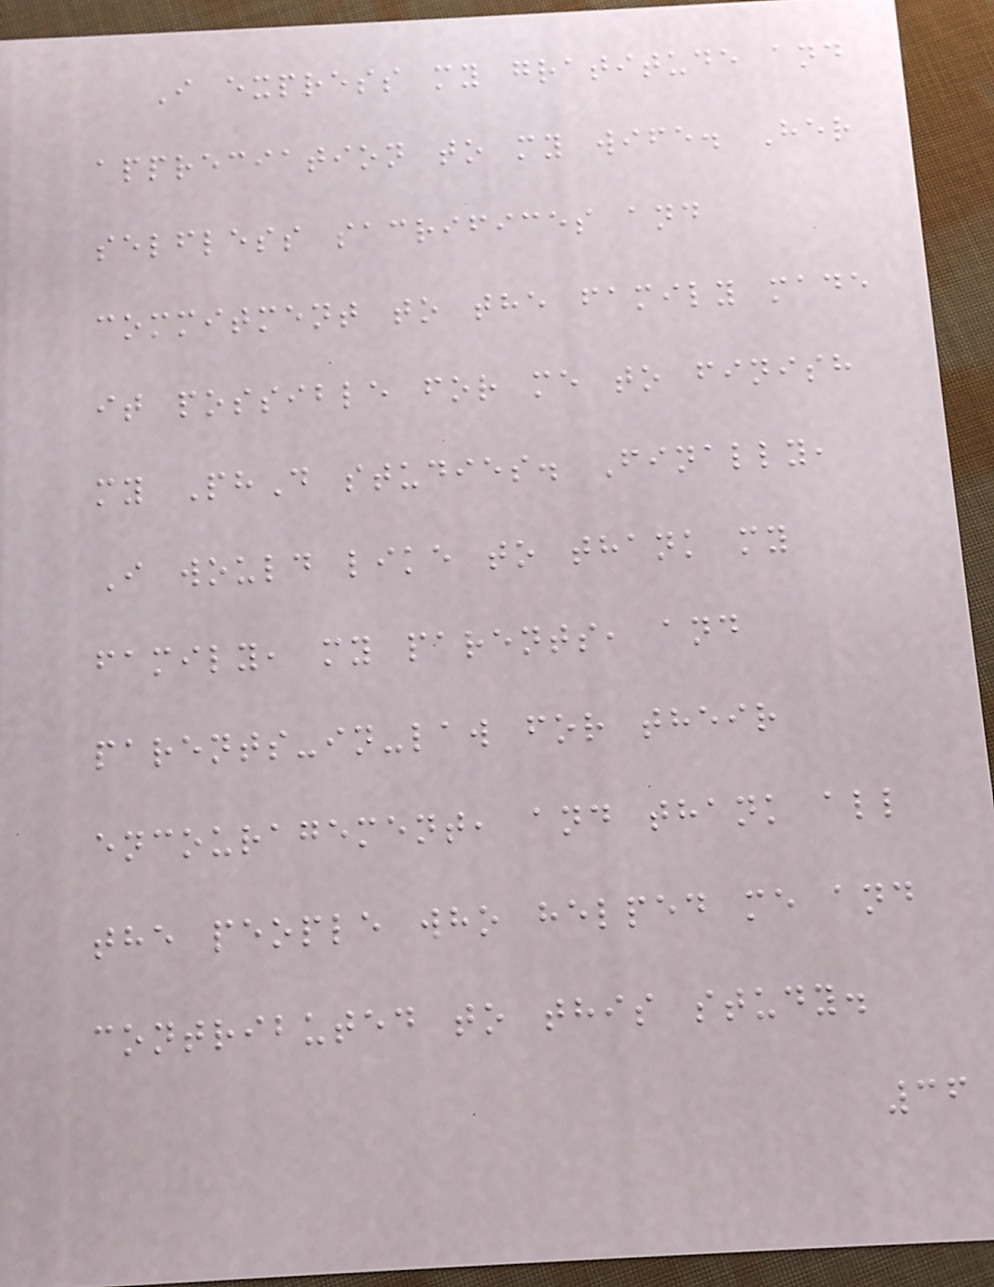I express my gratitude and
appreciation to my wife. Her
selfless sacrifices and
commitment to the family made
it possible for me to finish
my PhD studies. Finally,
I would like to thank my
family, my parents, and
parents-in-law for their
encouragement, and thank all
the people who helped me and
contributed to this study.
36
